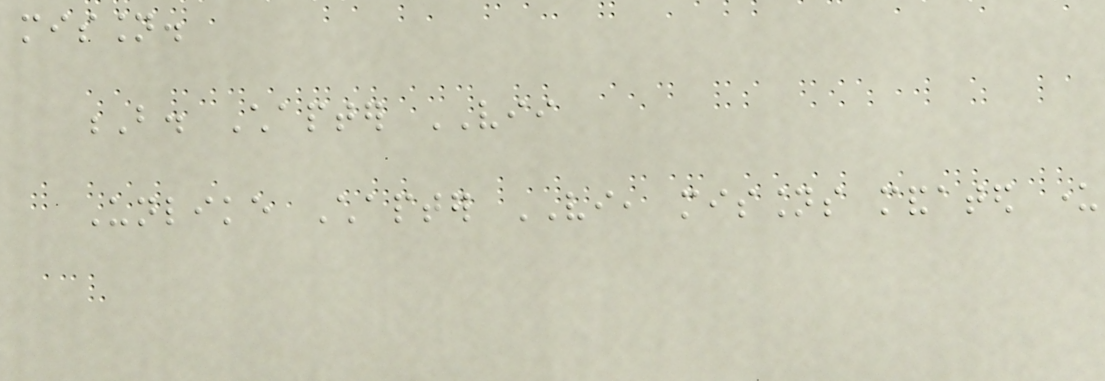mission.
B. Chapter VII
Unlike Chapter VI, missions mandated under
